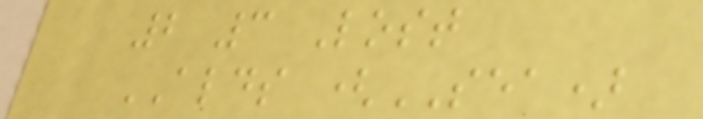2 3 Lost
ALDS (SEA)
